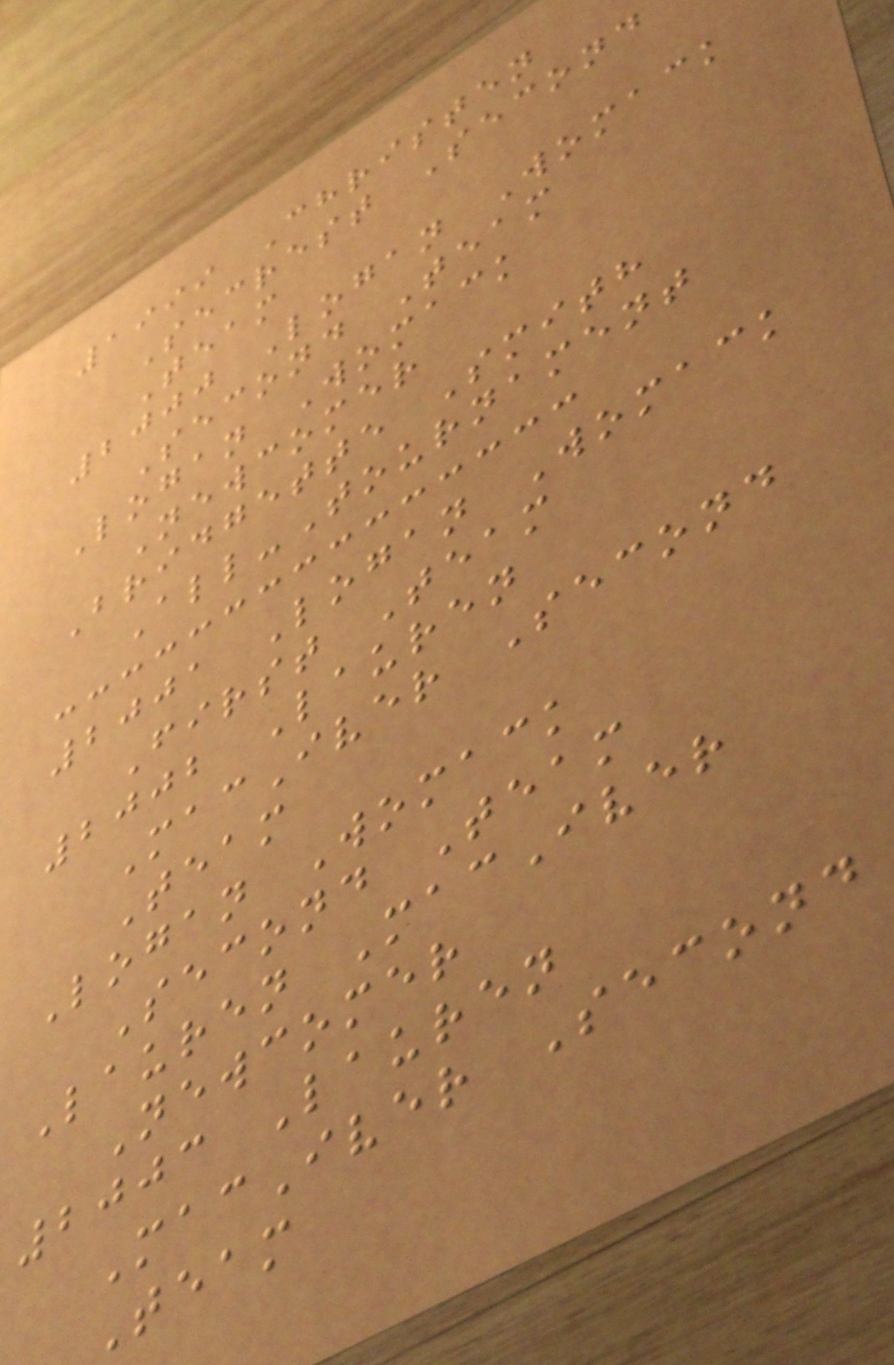1999 Christen
Secrest Second
Team
2000 Logan Womack
Second Team
Logan Womack
Newcomer
Bridgette Smith
All-Tournament
2001 Logan Womack
First Team
2002 Lauren
MacIver Second
Team
Logan Womack
Second Team
Lauren MacIver
Newcomer
2003 Lauren
MacIver Second
Team
